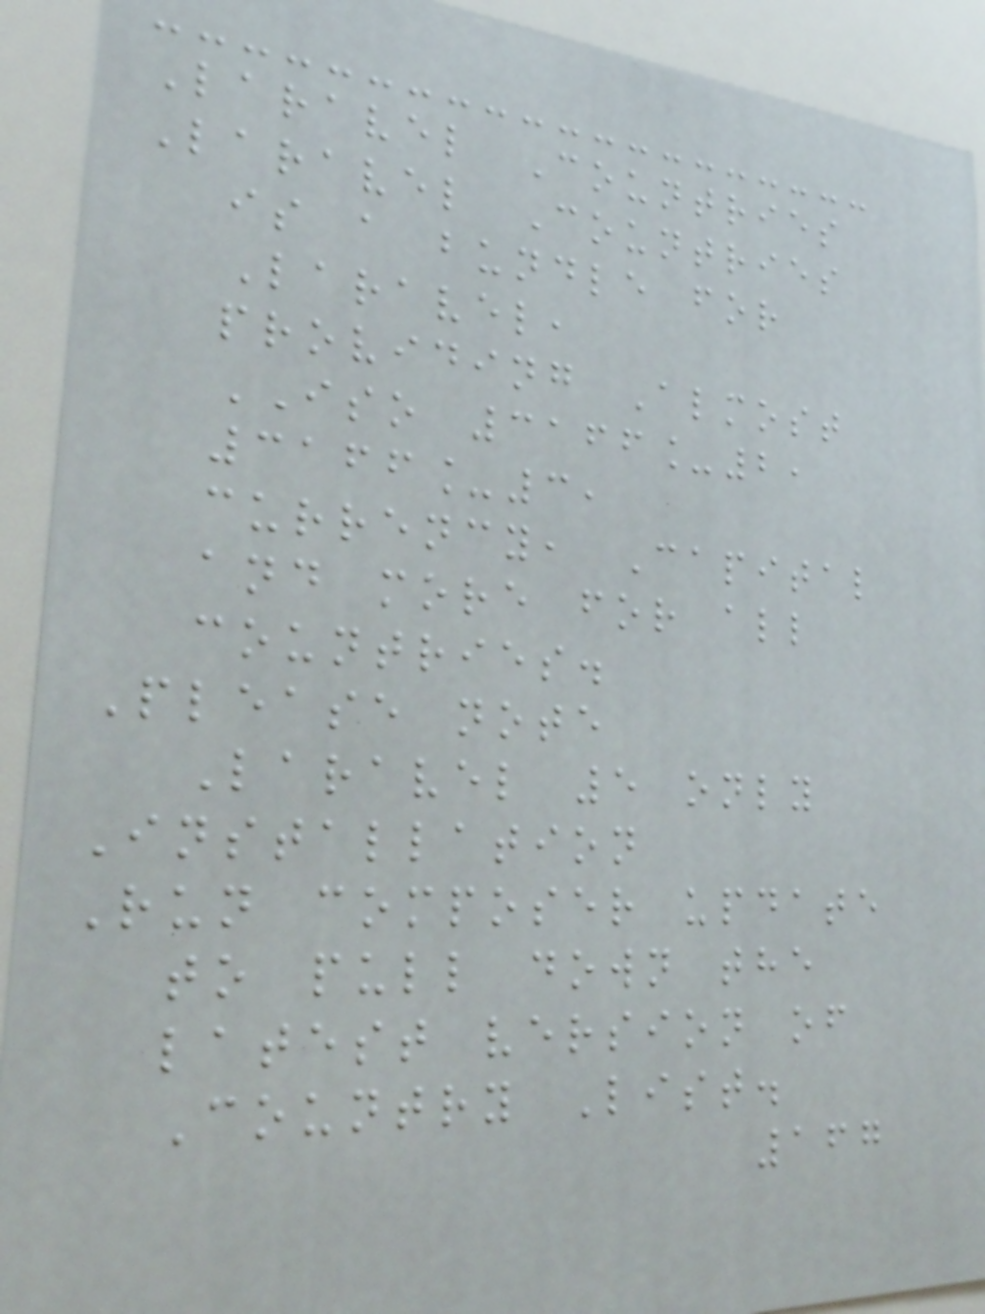Laravel Countries
Laravel Countries
is a bundle for
Laravel,
providing Almost
ISO 3166_2,
3166_3,
currency, Capital
and more for all
countries.
Please note
Laravel 5 only
Installation
Run composer update
to pull down the
latest version of
Country List.
167
